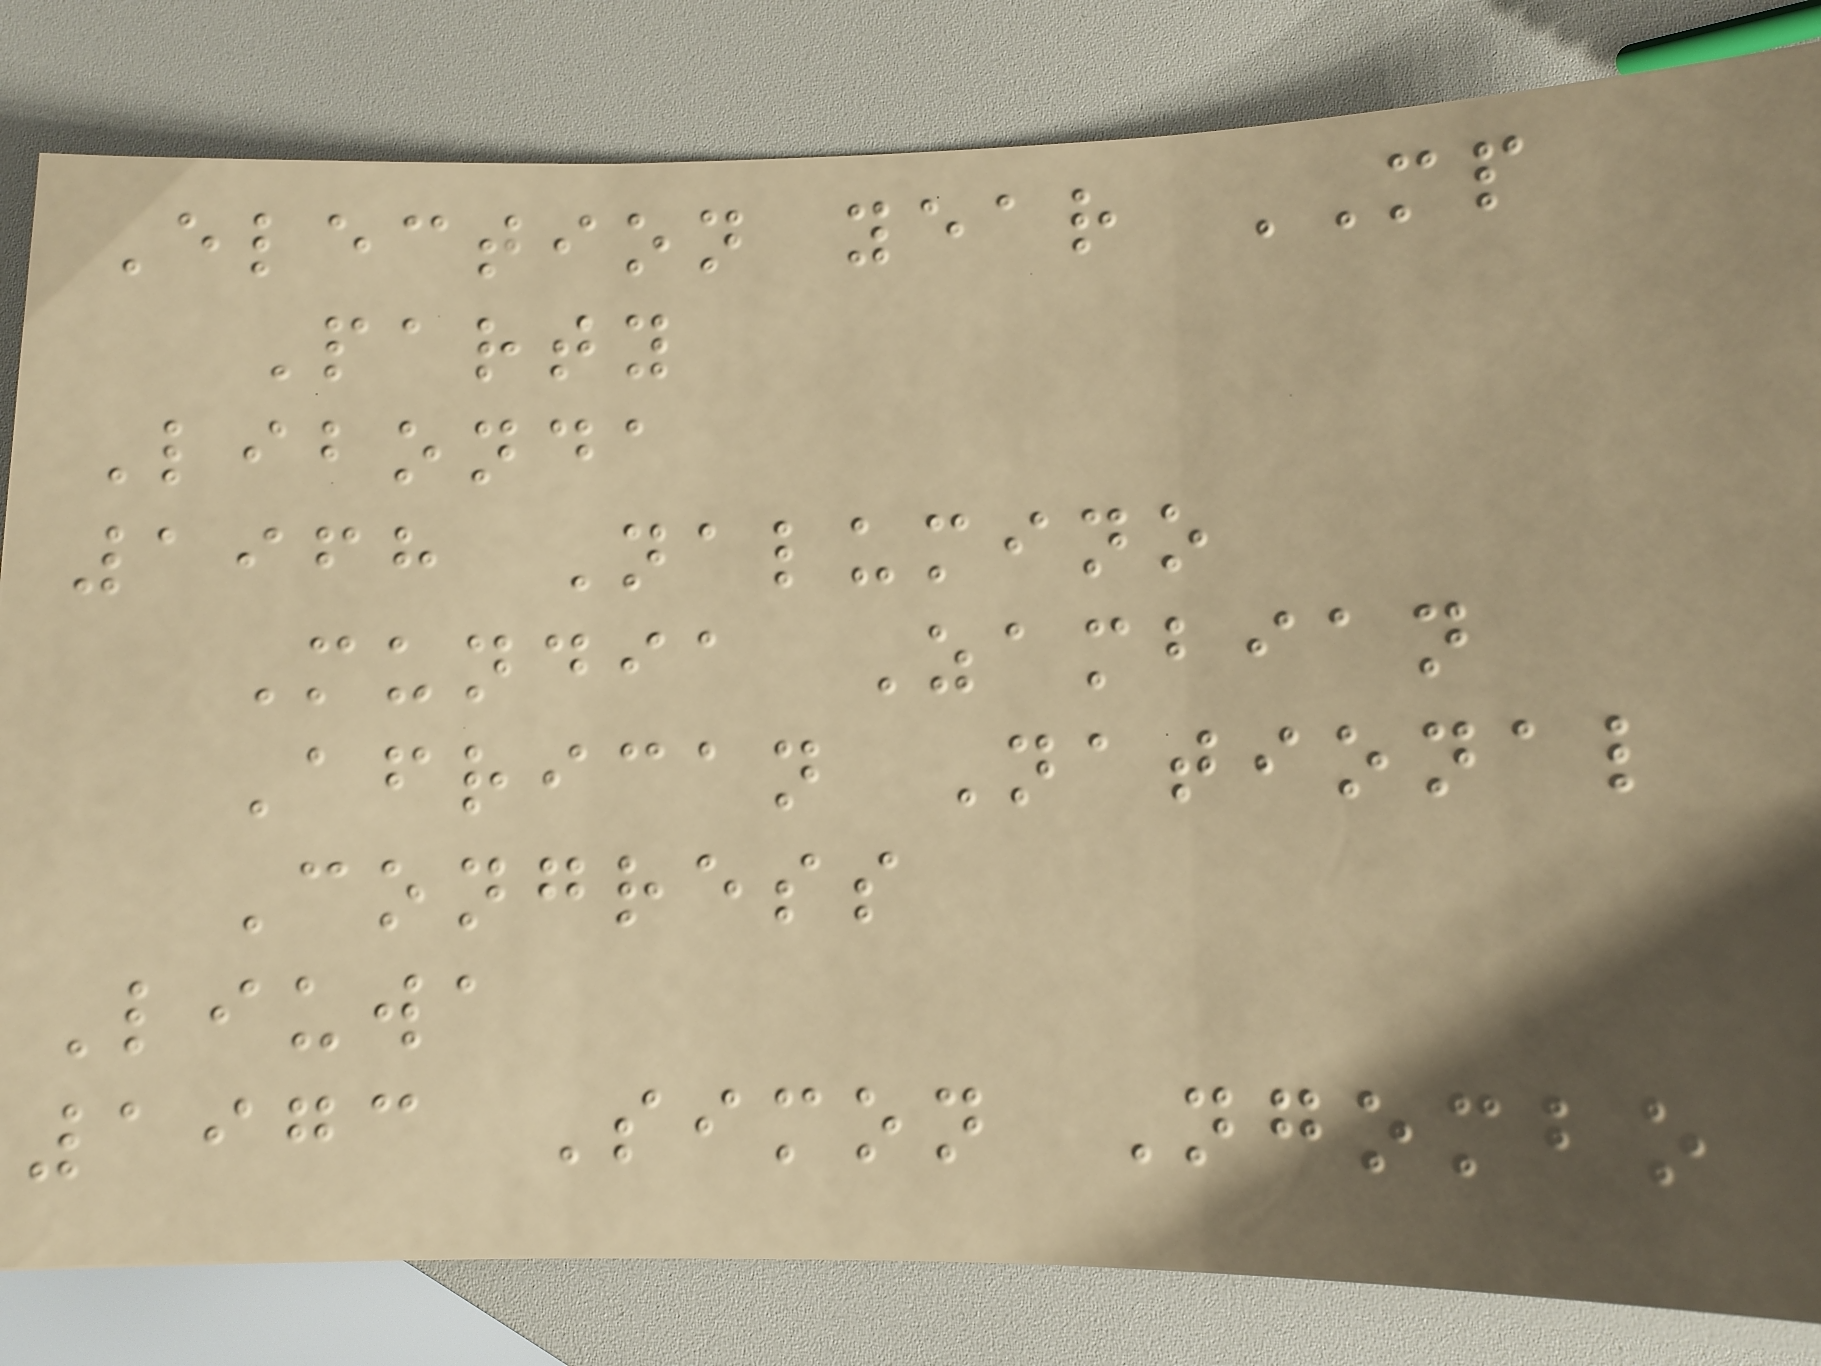Election year MP
Party
Libonda
1968 Nalumino
Mundia Zambian
African National
Congress
Liuwa
1973 Simon Ngombo
